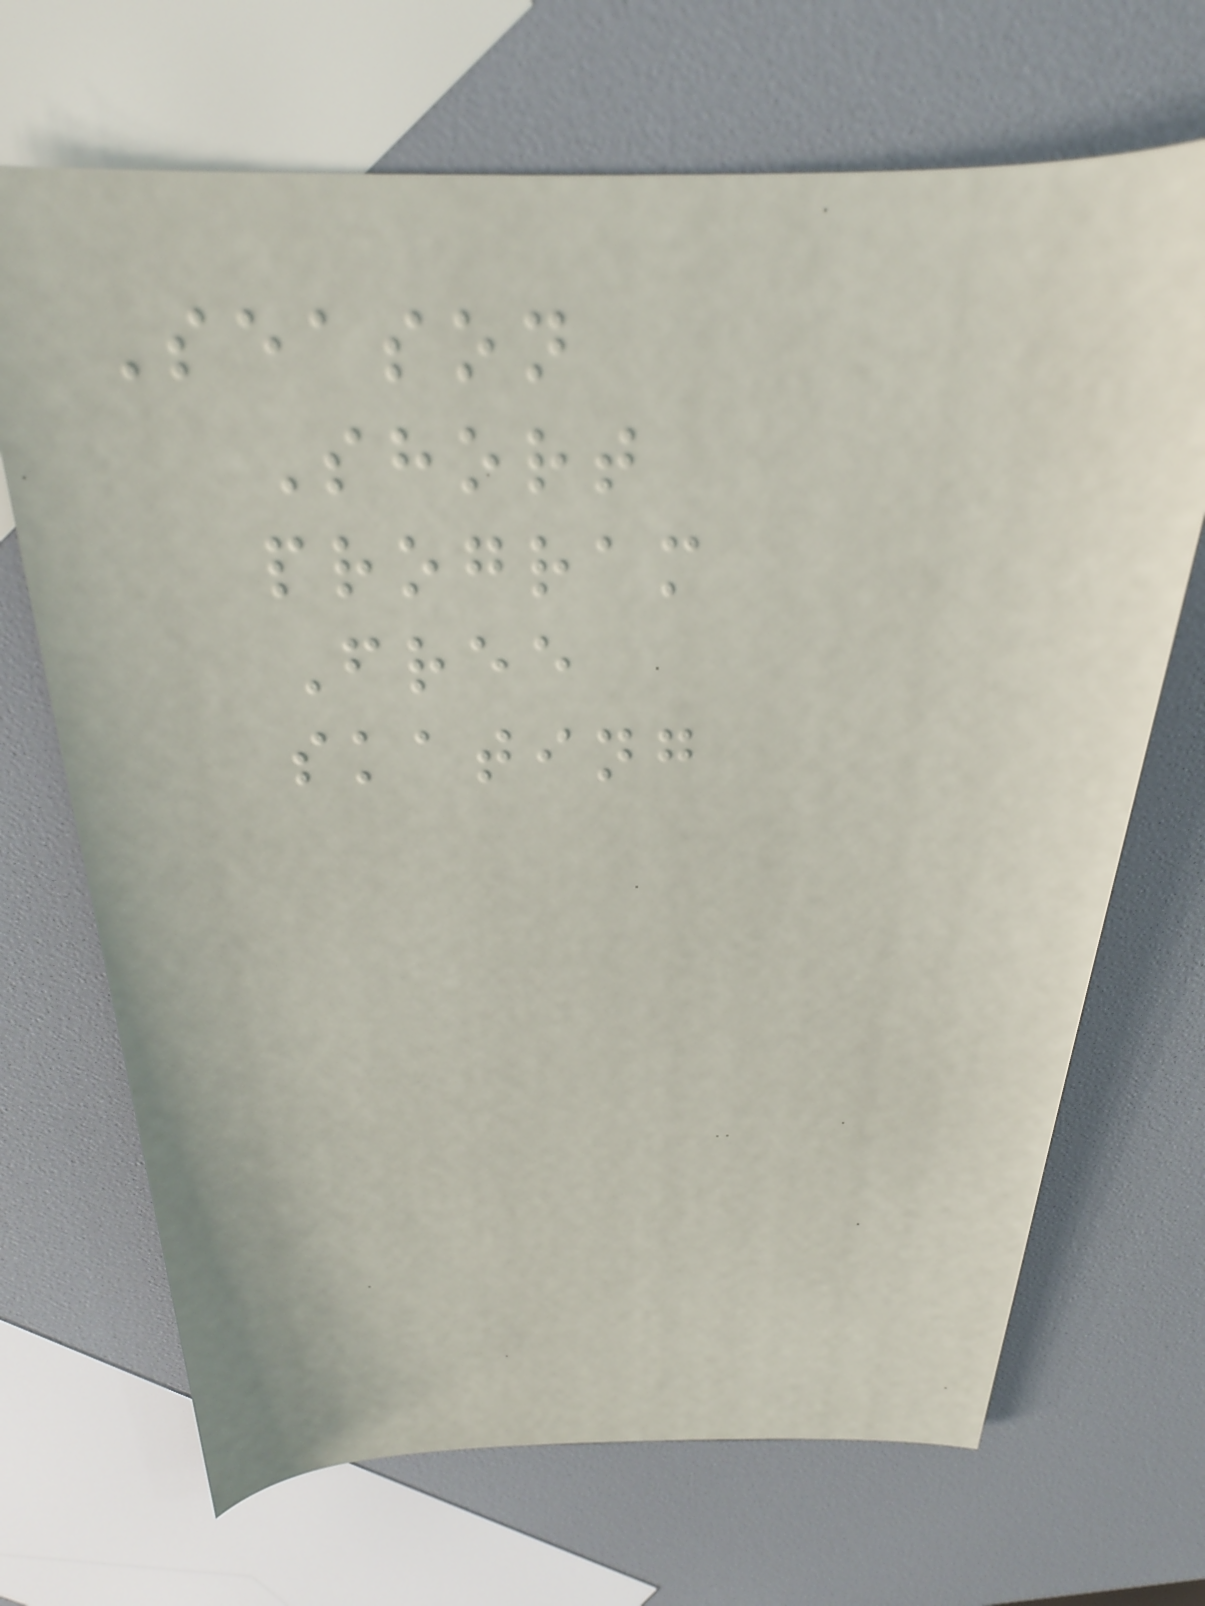Season
Short
program
Free
skating
